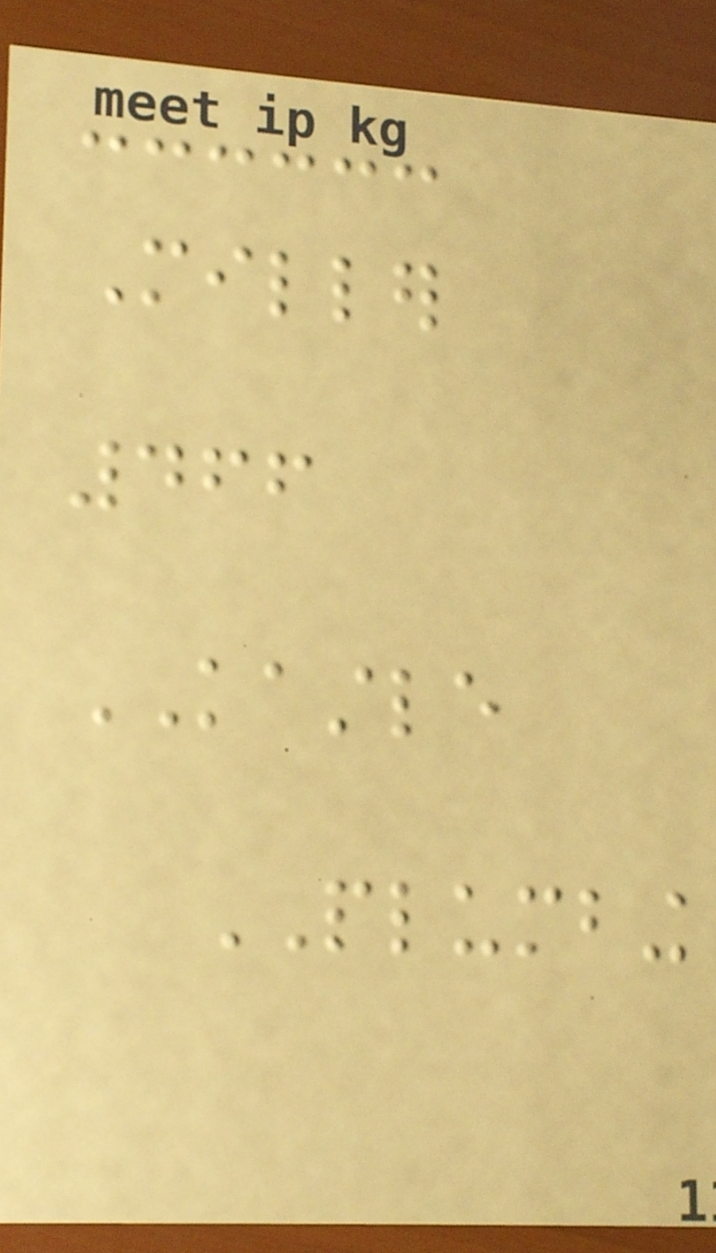Miller
466
KASTLE
PLUMBING
